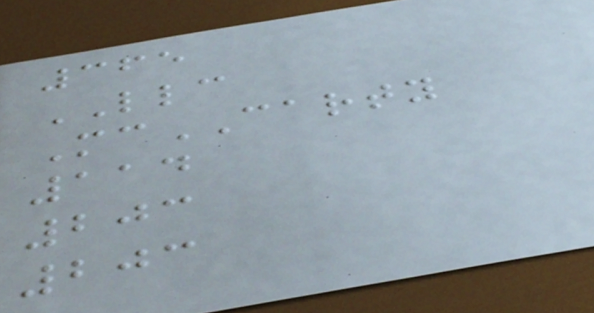365
LLC
McCARTY
114
203
203
